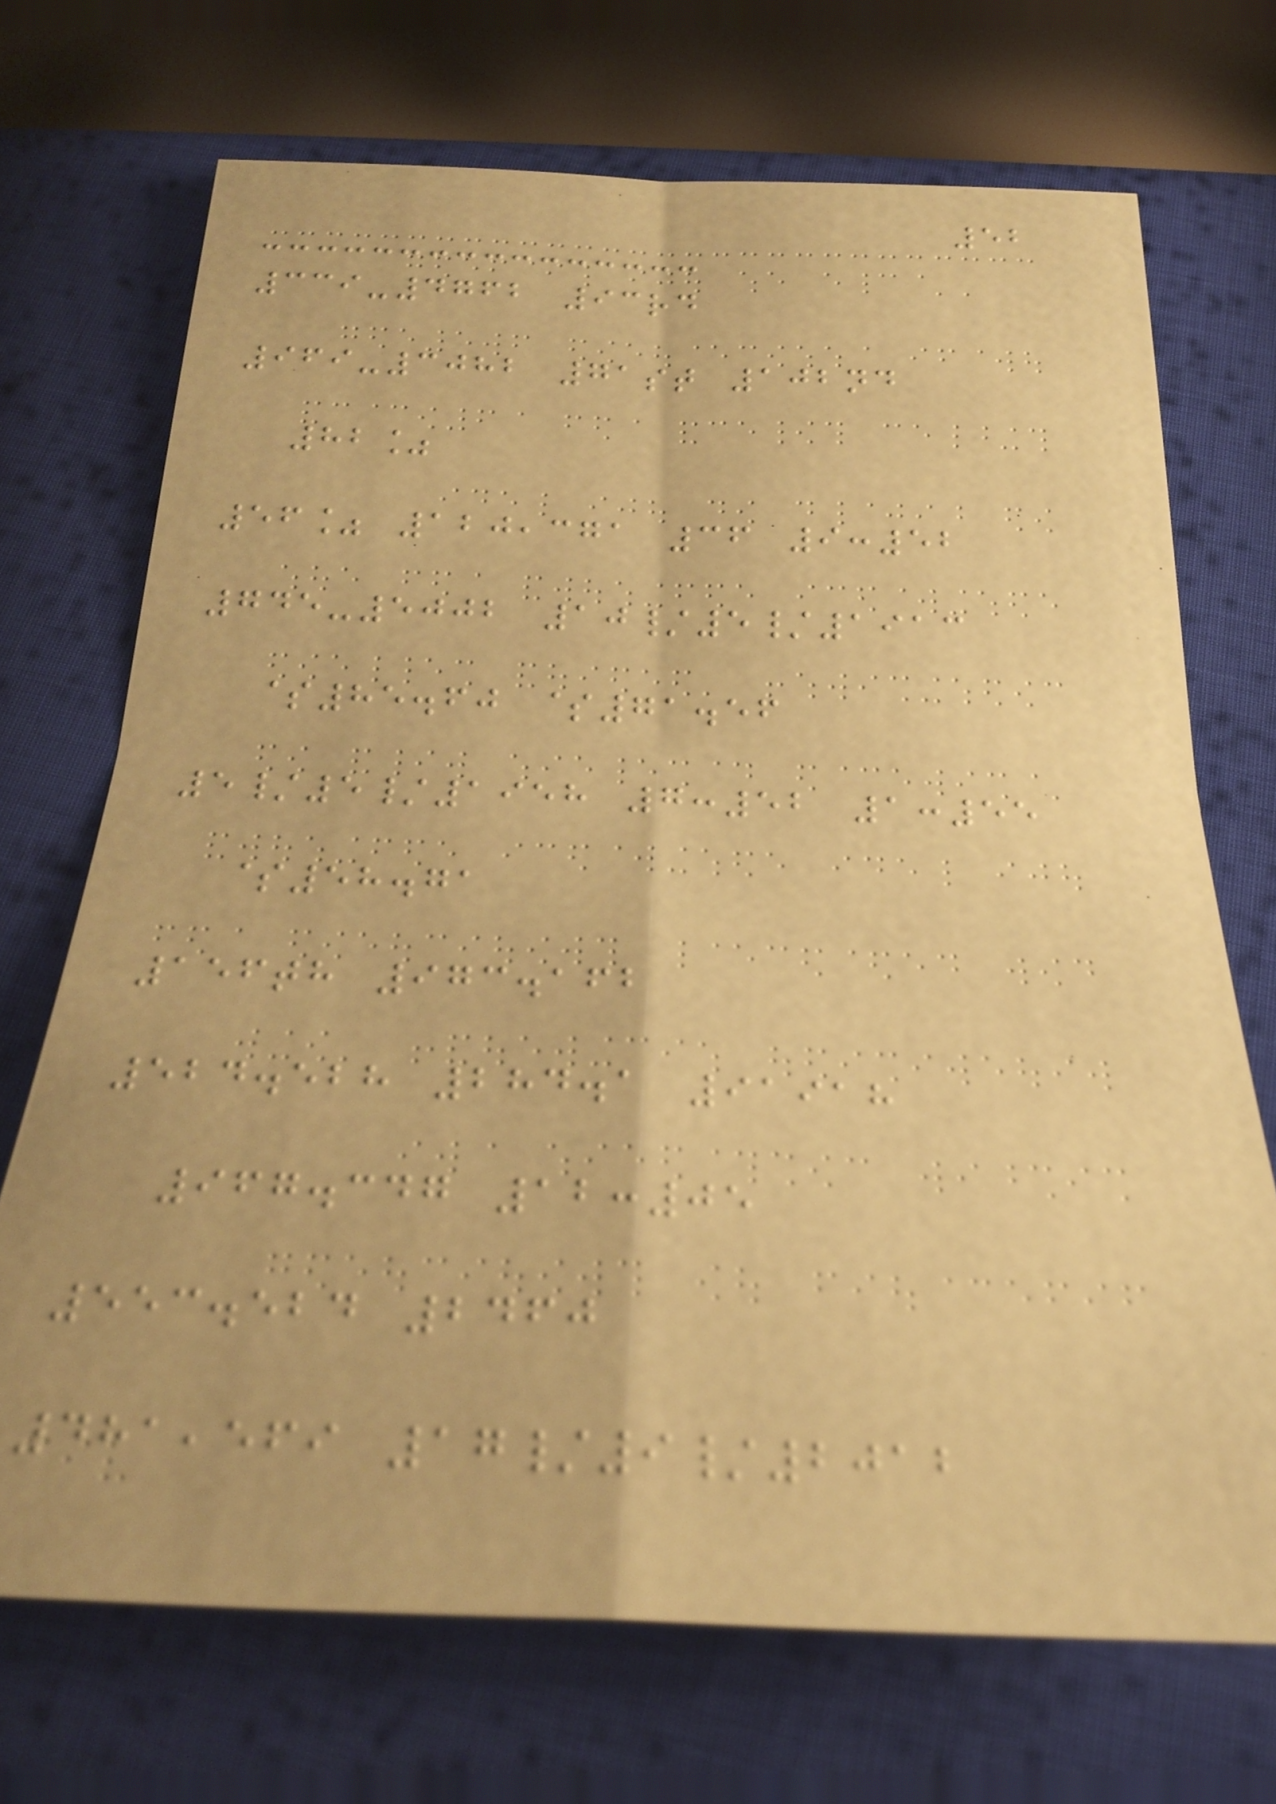52
339-4762 93rd
969-3082 71st 102nd
82%
56% 120,371 36 9:52
745-5002 10/5/1913
$85.60 $71.56
5/5/1958 7:52 1:55
$58.71
156th 973.162
524.528 284.1 91918
967.347 12:05
553.524 2460
481,569 17/9/2012
